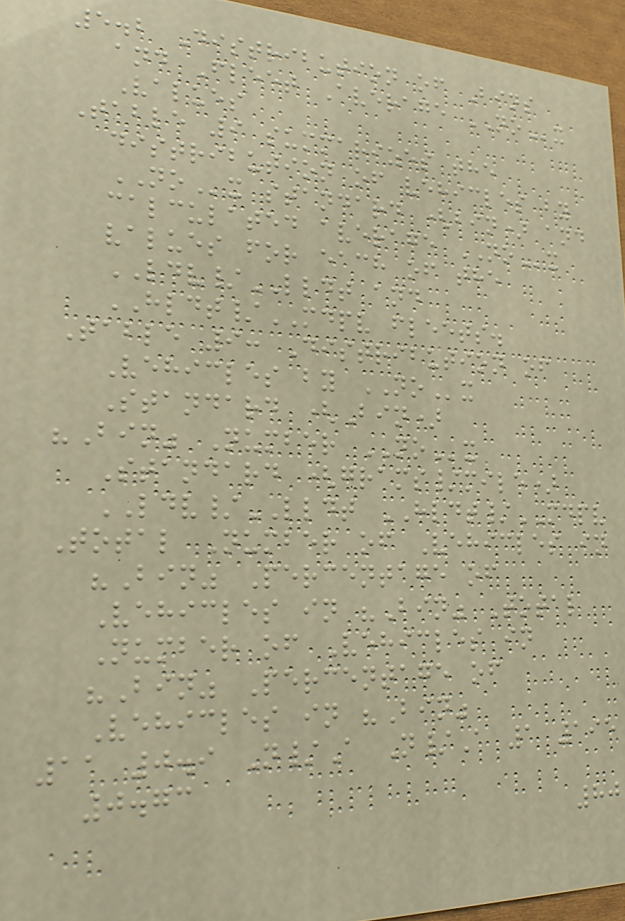5.2 Distribution of Bins
and Fleet Average NOx
Values
Table 9 summarizes the
distribution of vehicles by
NOx standard (bin) and
calculated average NOx
values for each of the
LDV/LLDT and
HLDT/MDPV fleets.
Table 9: Distribution of
Vehicles by NOx
Standard (Bin)
"Bin" Number NOx
Standard (grams/mile)
LDV/LLDT HLDT/MDPV
Total Number of Vehicles in
"Bin" Percentage of
Vehicles in "Bin" Total
Number of Vehicles in
"Bin" Percentage of
Vehicles in "Bin"
11 0.9 N/A N/A 1 195
0.73
80
